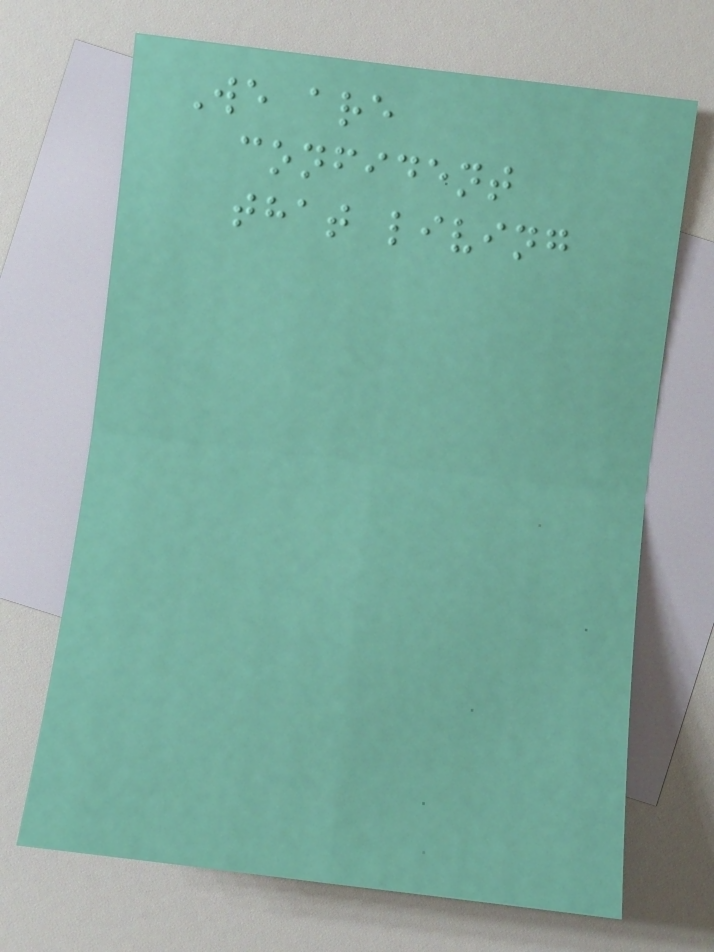We are
confident
that living
